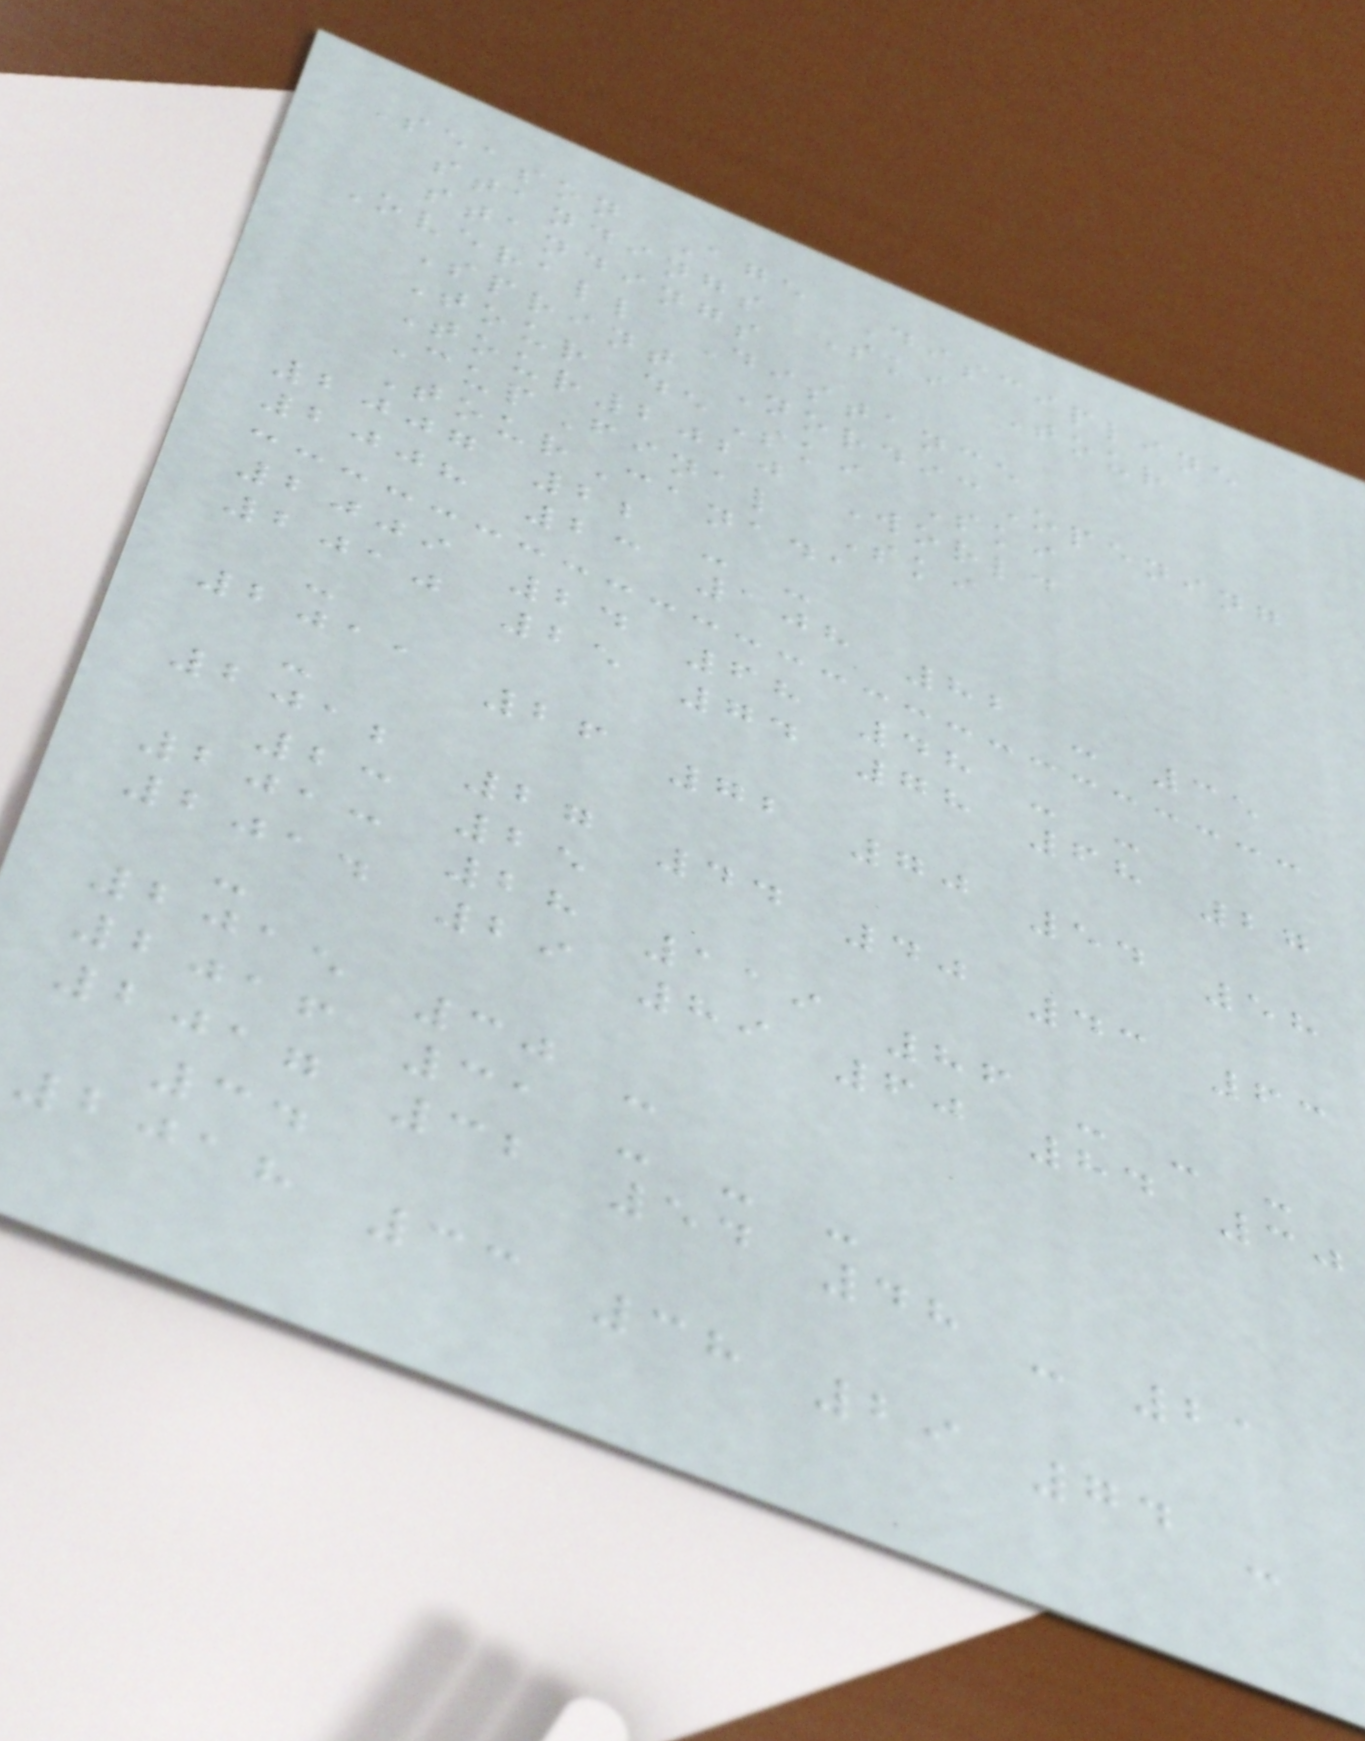Season Age Discipline
standings Ski Tour
standings
Overall Distance
Sprint NordicOpening
Tour deSki Ski
Tour2020 World
CupFinal Ski
TourCanada
2007 22 - -
2008 23 108 82 - 35
2009 24 68 48 - -
2010 25 74 78 68 27
-
2011 26 72 70 54 58
-
2012 27 44 40 43 63
23 25
2013 28 119 86 - - -
2014 29 89 60 84 30
-
2015 30 -
2016 31 - - -
2017 32 54 48 - 21
34
2018 33 38 29 74 -
